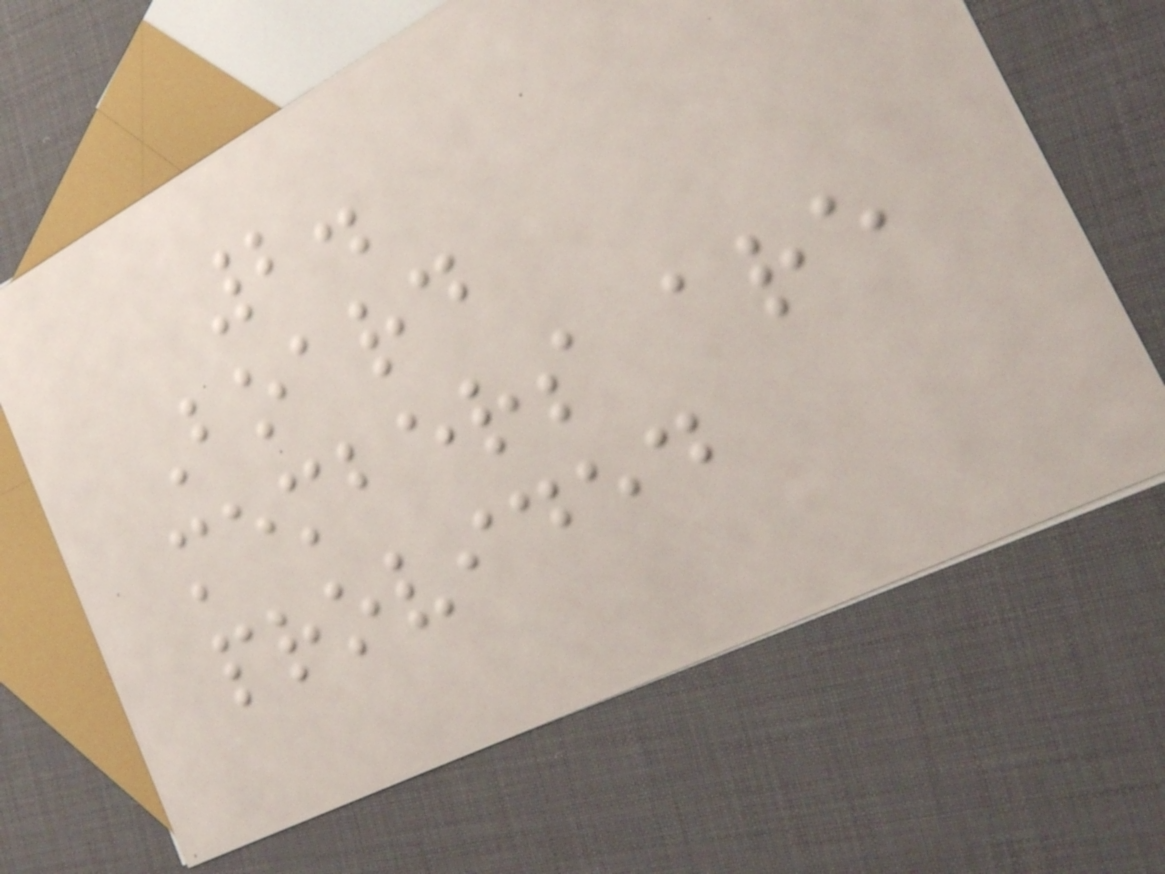2.
Board
members are
provided
